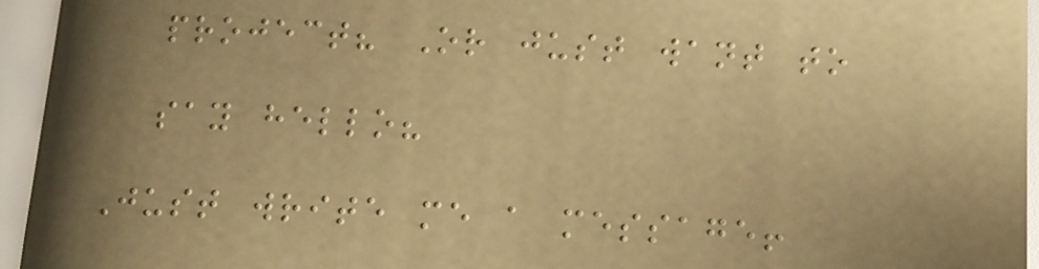project? Or just want to
say hello?
Just write me a message!
